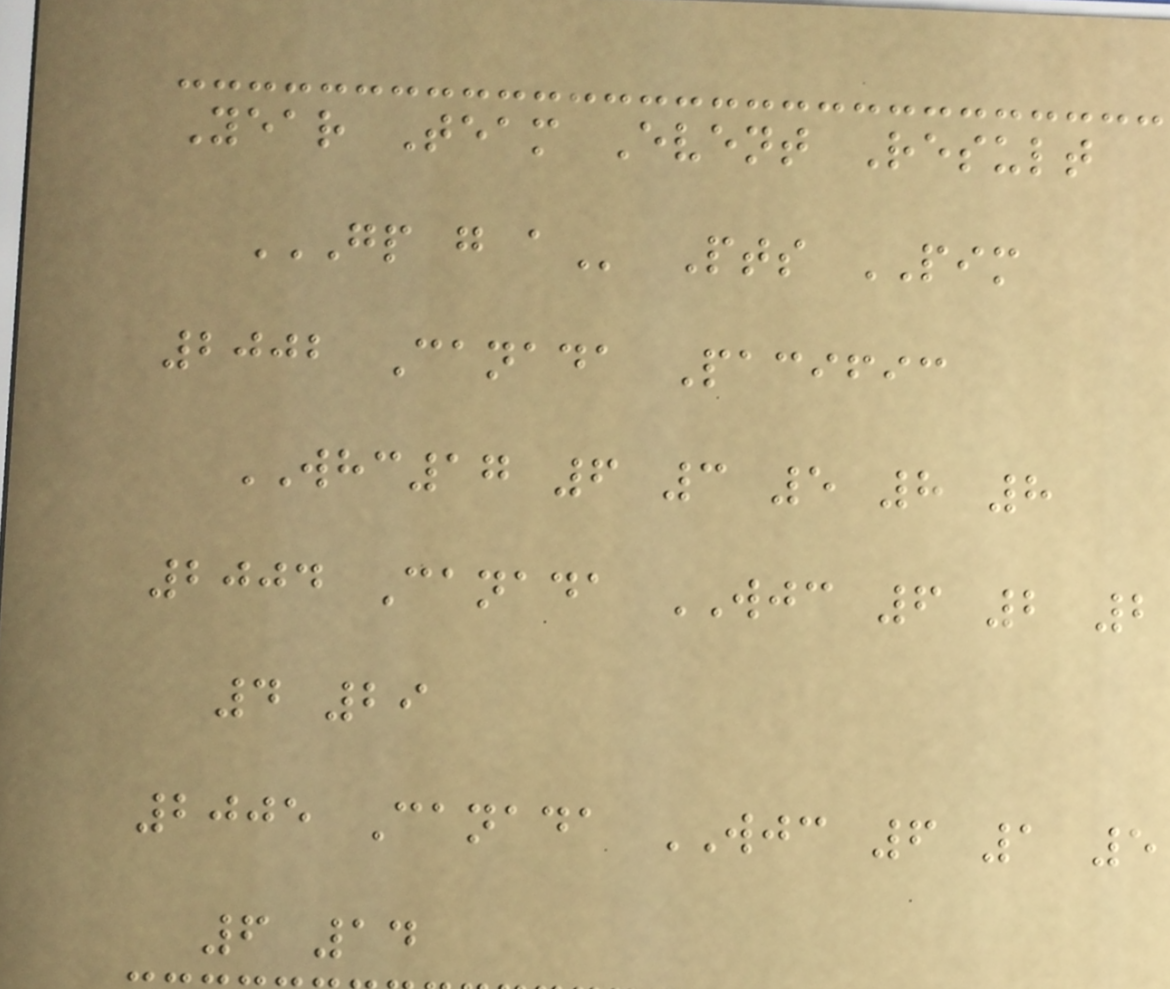Year Team Event Result
GP G A Pts PIM
2002 Canada Pacific
WHC17 6 3 5 8 8
2004 Canada WJC 6 2 2
4 29
2005 Canada WJC 6 1 5
6 14
